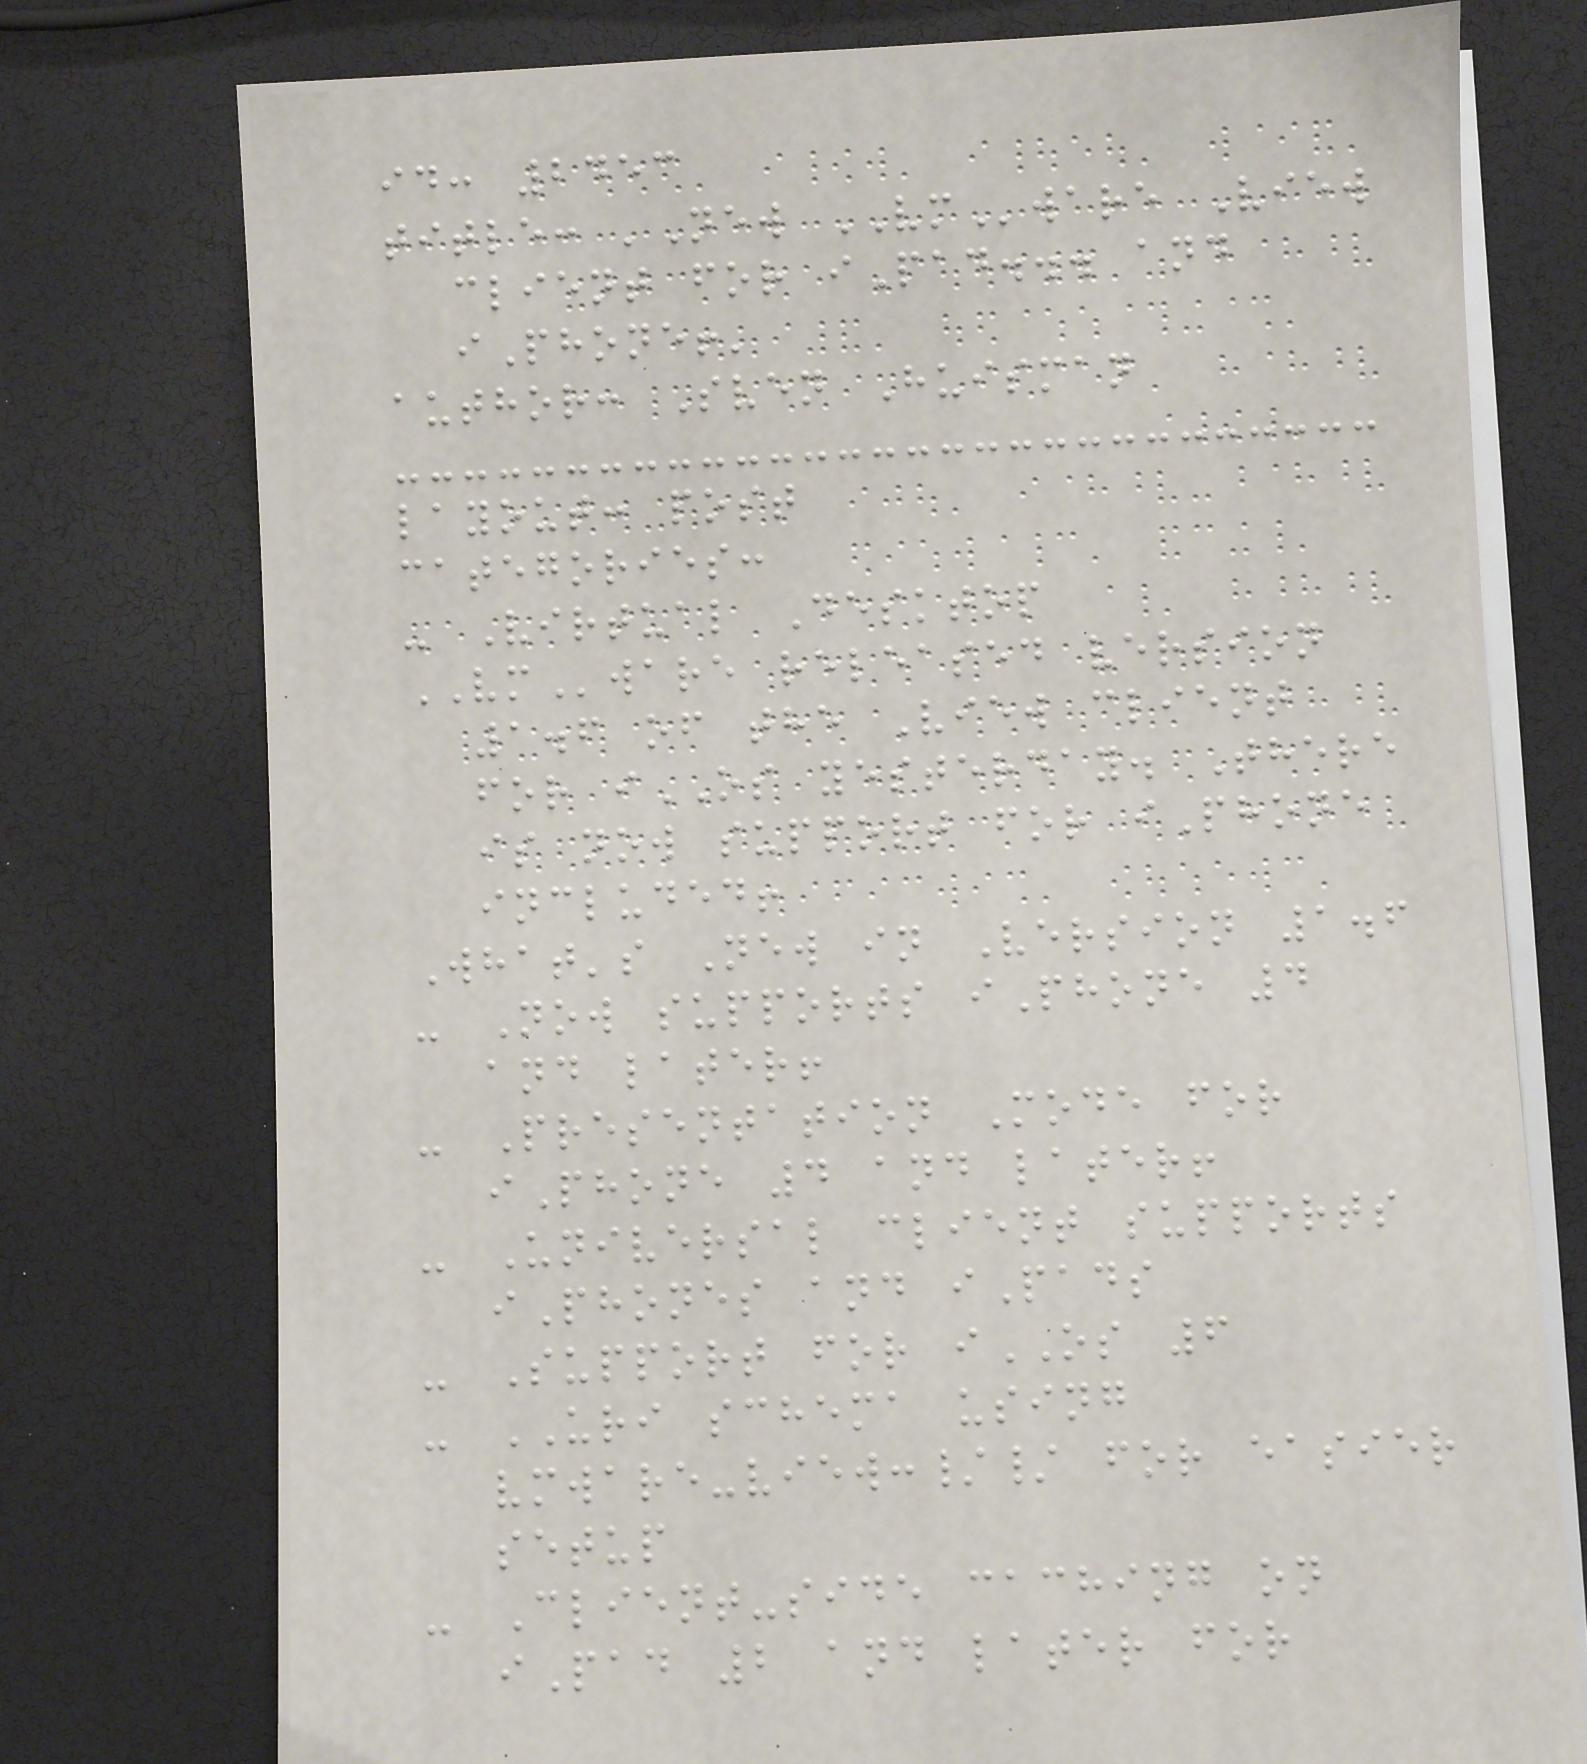id: 2453
title: 'New VMware View
client for iPad... and
iPhone!'
author: Sven Huisman
layout: post
categories:
- Virtual Desktop
VMware released version
1.6 of the View client
for iOS yesterday. There
is now support for iPhone
included!
What's New in Version 1.6
- Now supports iPhone 4
and later!
- Presentation Mode for
iPhone 4 and later!
- Universal client supports
iPhones and iPads
- Support for iOS 6
- URI schema using
vmware-view:// for easier
setup
- Client-side caching on
iPad 2 and later for
